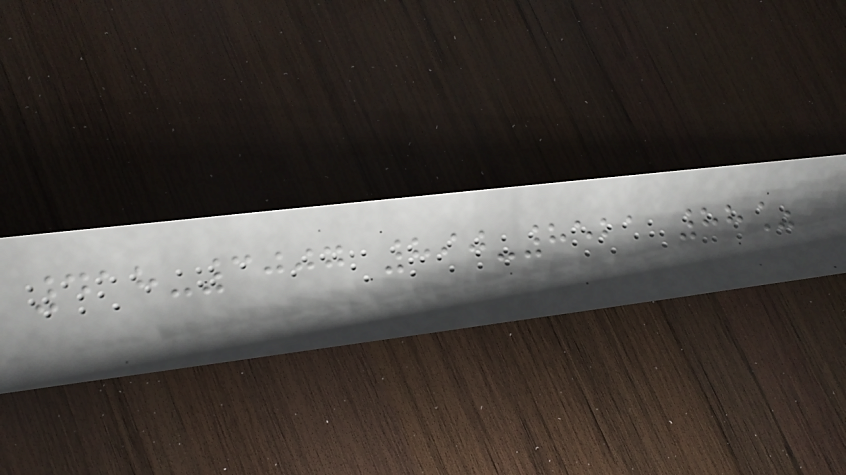418-3007 890-8521 88%
